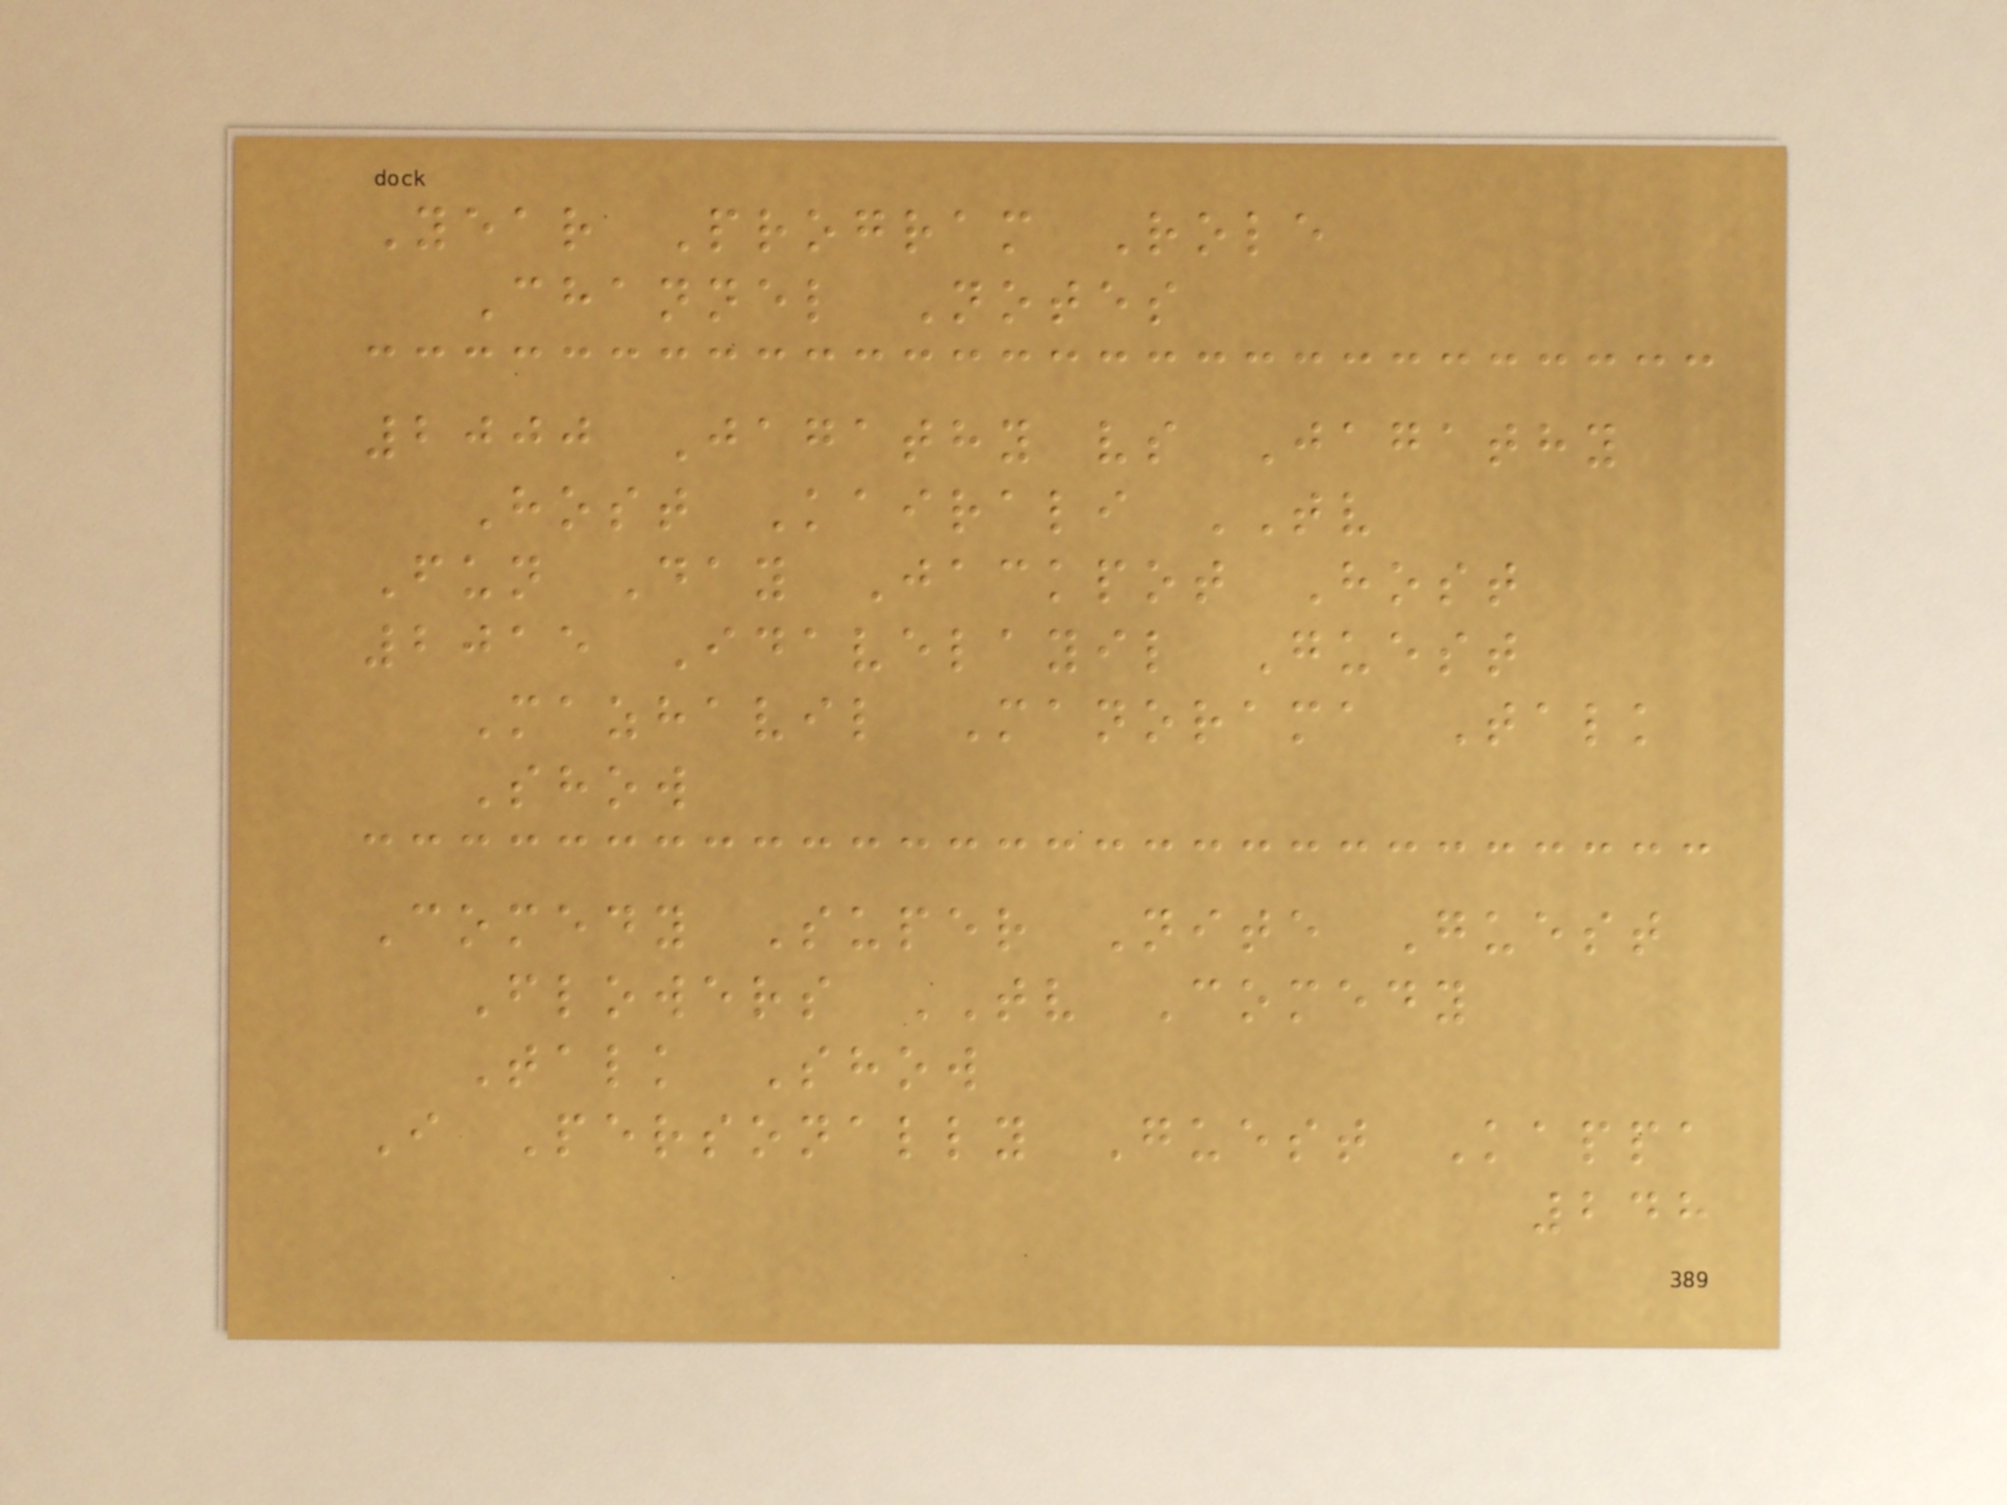Year Program Role
Channel Notes
2000 Jagathy vs Jagathy
Host Kairali TV
Fun Day Jackpot Host
2015 Idavelayil Guest
Mazhavil Manorama Talk
Show
Comedy Super Nite Guest
Flowers TV Comedy
Talk Show
I Personally Guest Kappa
248
